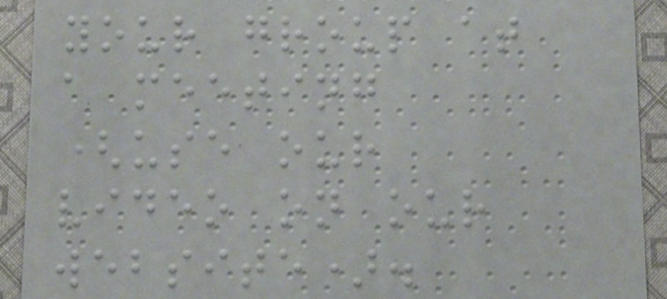your group at
a meeting
(use our
video on our
website).
